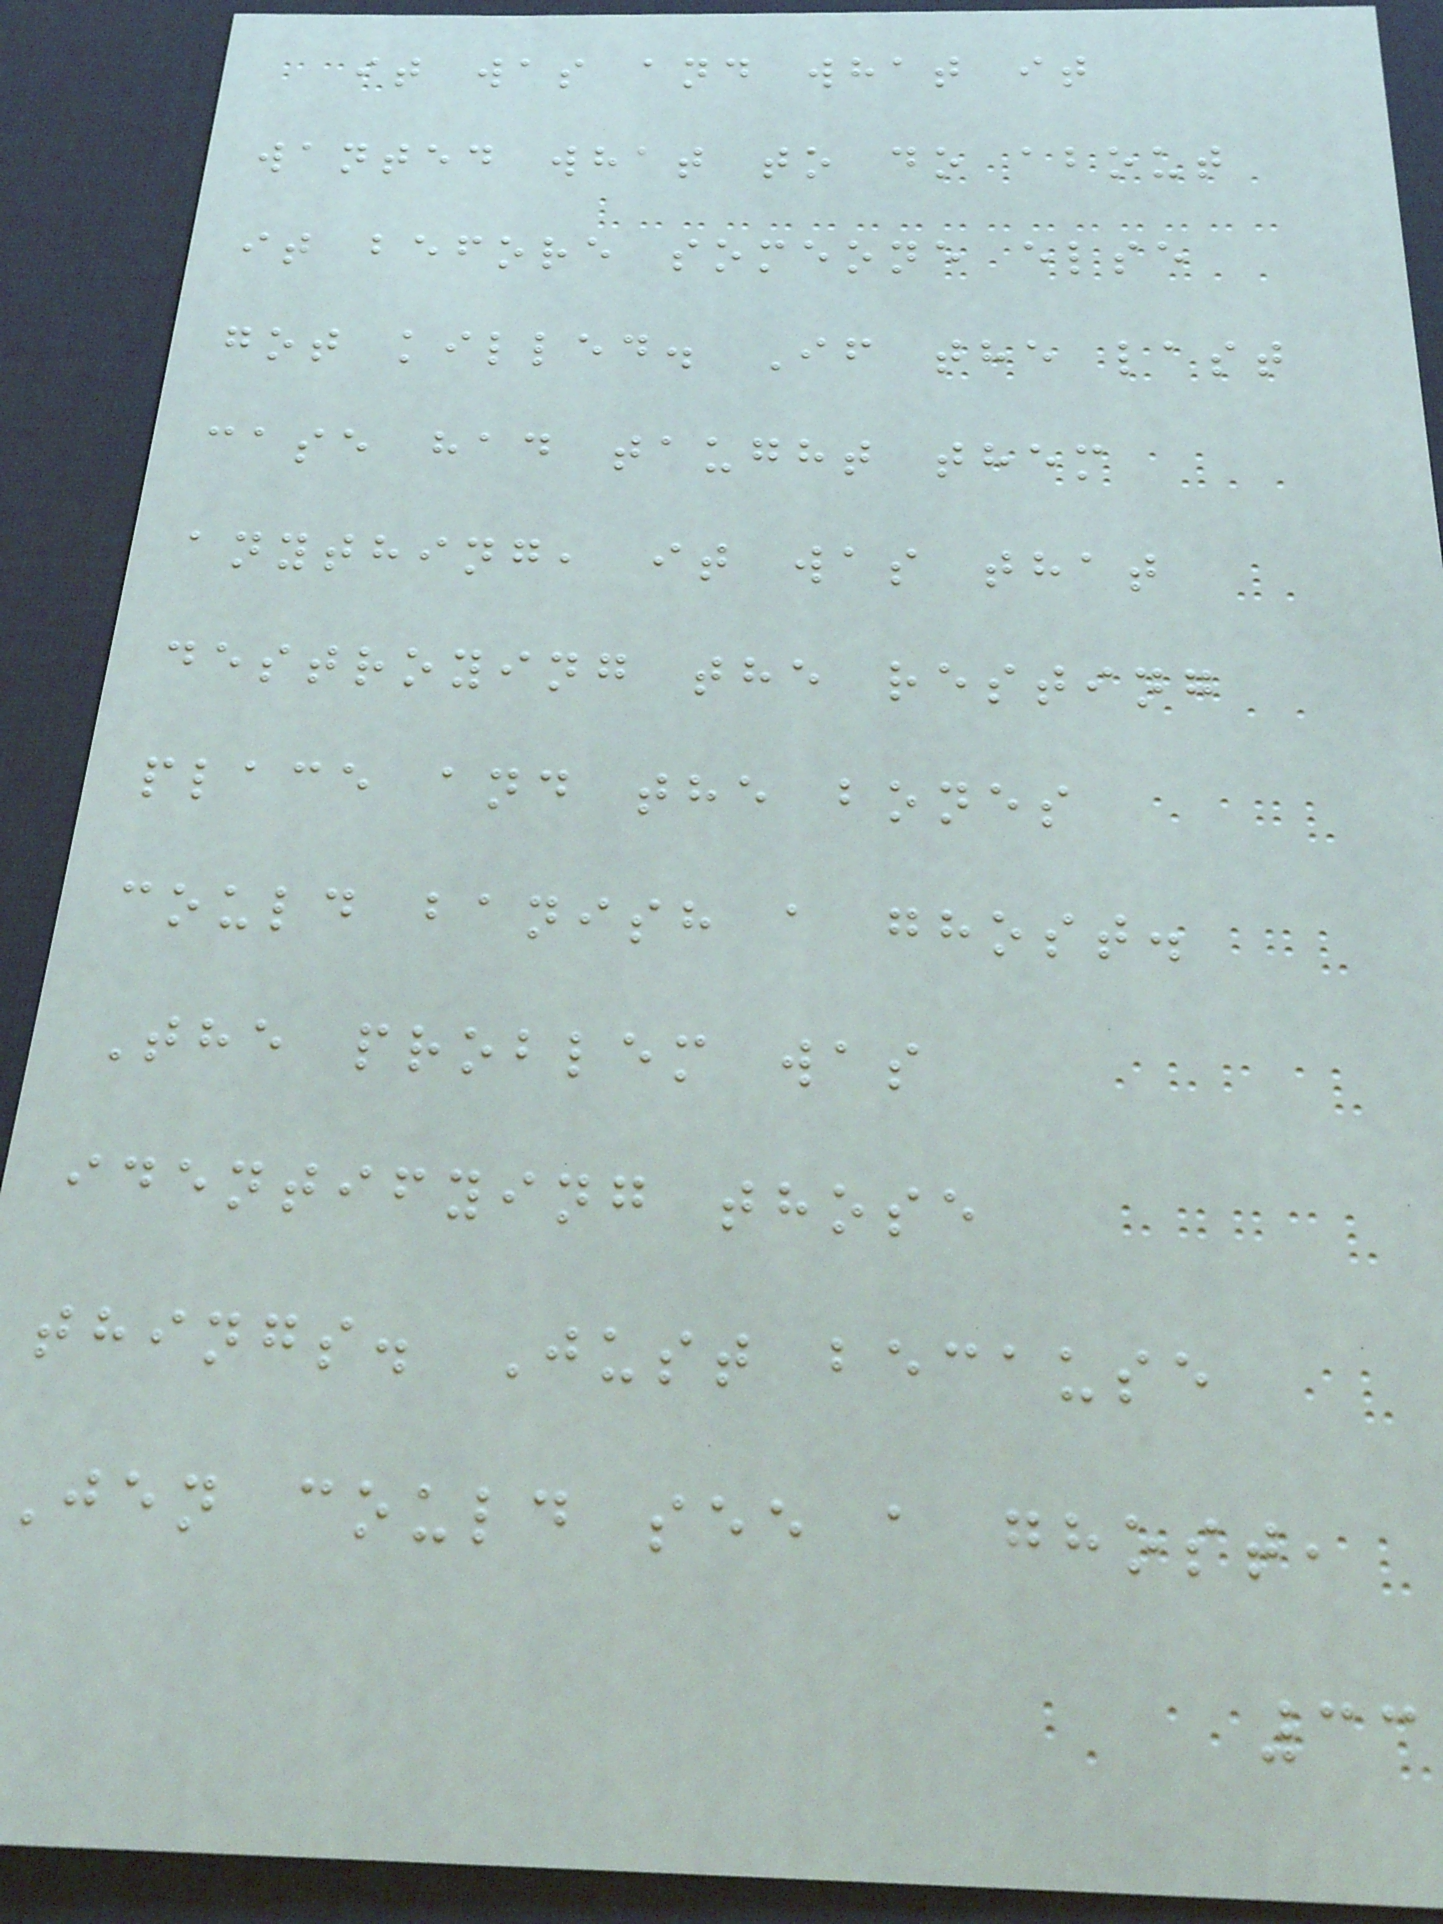it was and what it
wanted what to do about
it before someone else
got killed. If the last
case had taught them
anything, it was that
destroying the resting
place and the bones
could banish a ghost.
The problem was
identifying those
things. Just because
jen could see a ghost,
33
